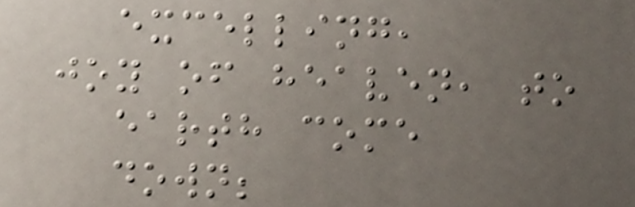excelling,
joy of heaven, to
earth come
down;
